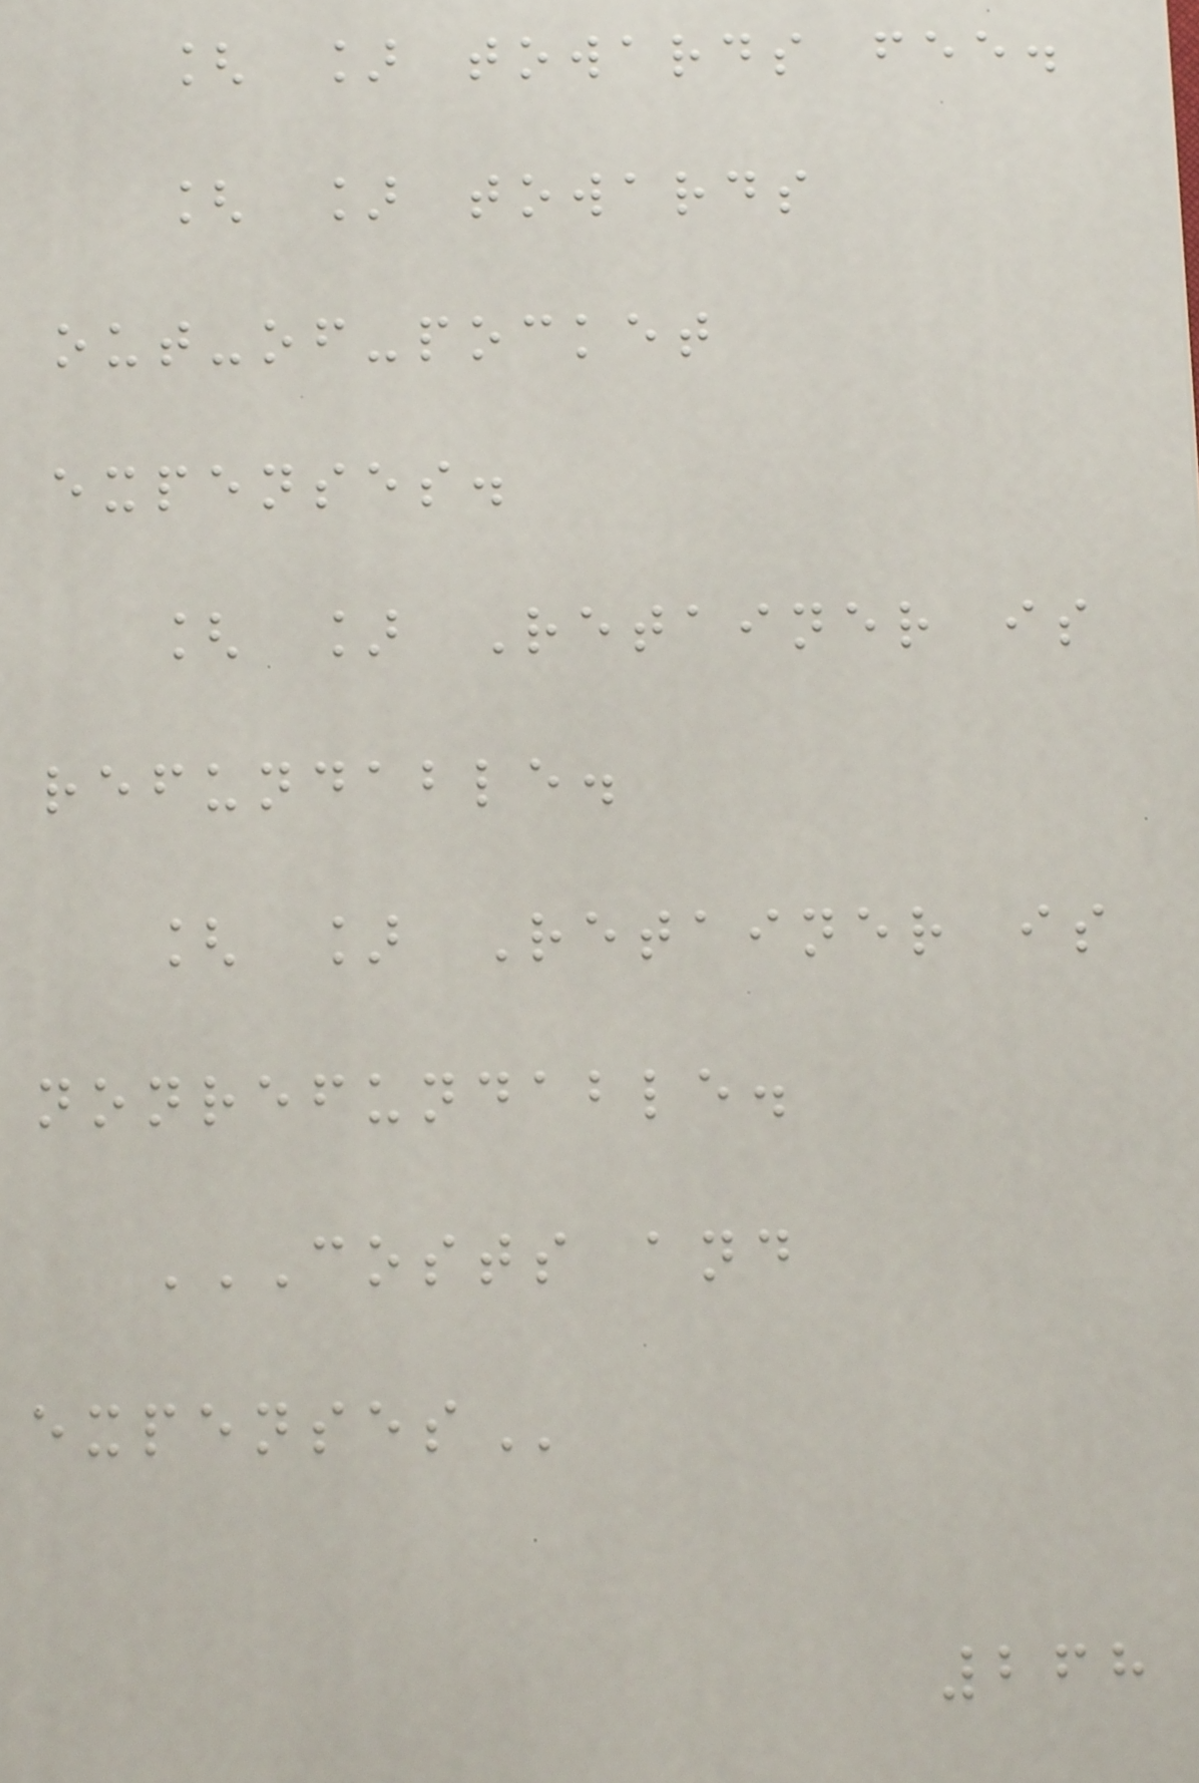[ ] towards fee.
[ ] towards
out-of-pocket
expenses.
[ ] Retainer is
refundable.
[ ] Retainer is
nonrefundable.
COSTS AND
EXPENSES
268
